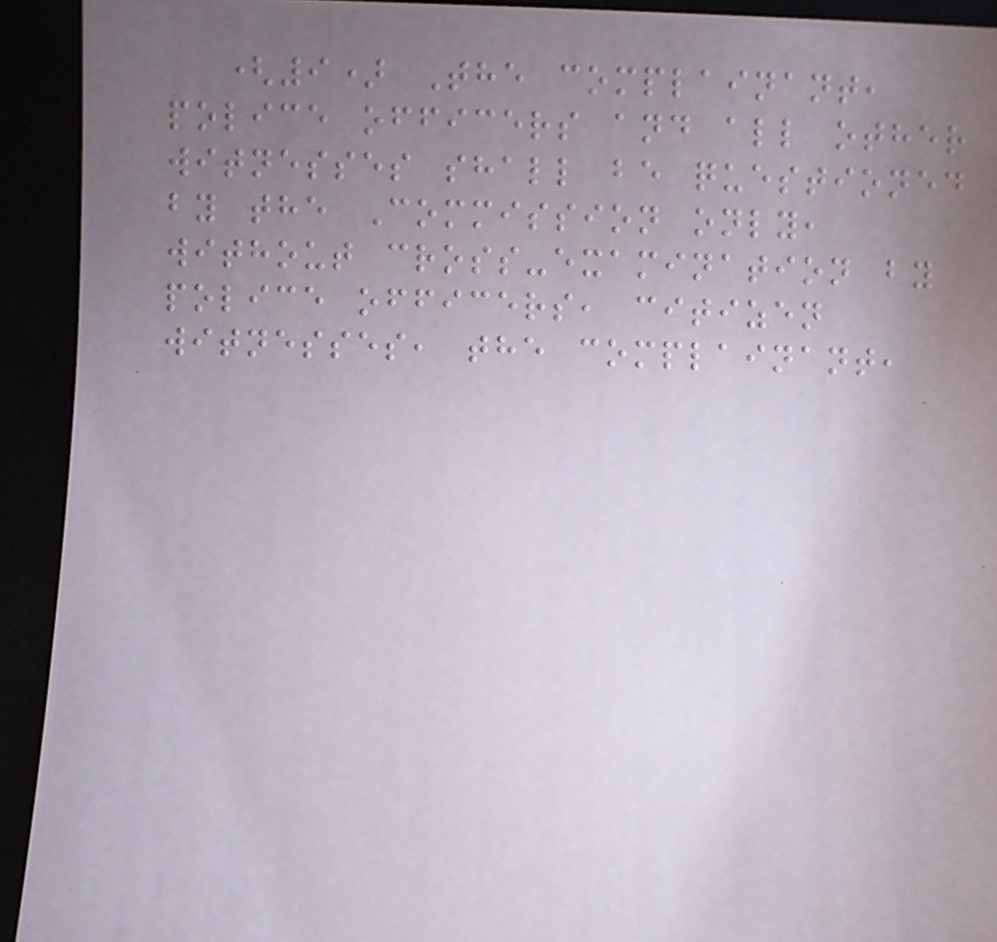(9) The complainant,
police officers and all other
witnesses shall be questioned
by the Commission only,
without cross-examination by
police officers, citizen
witnesses, the complainant,
